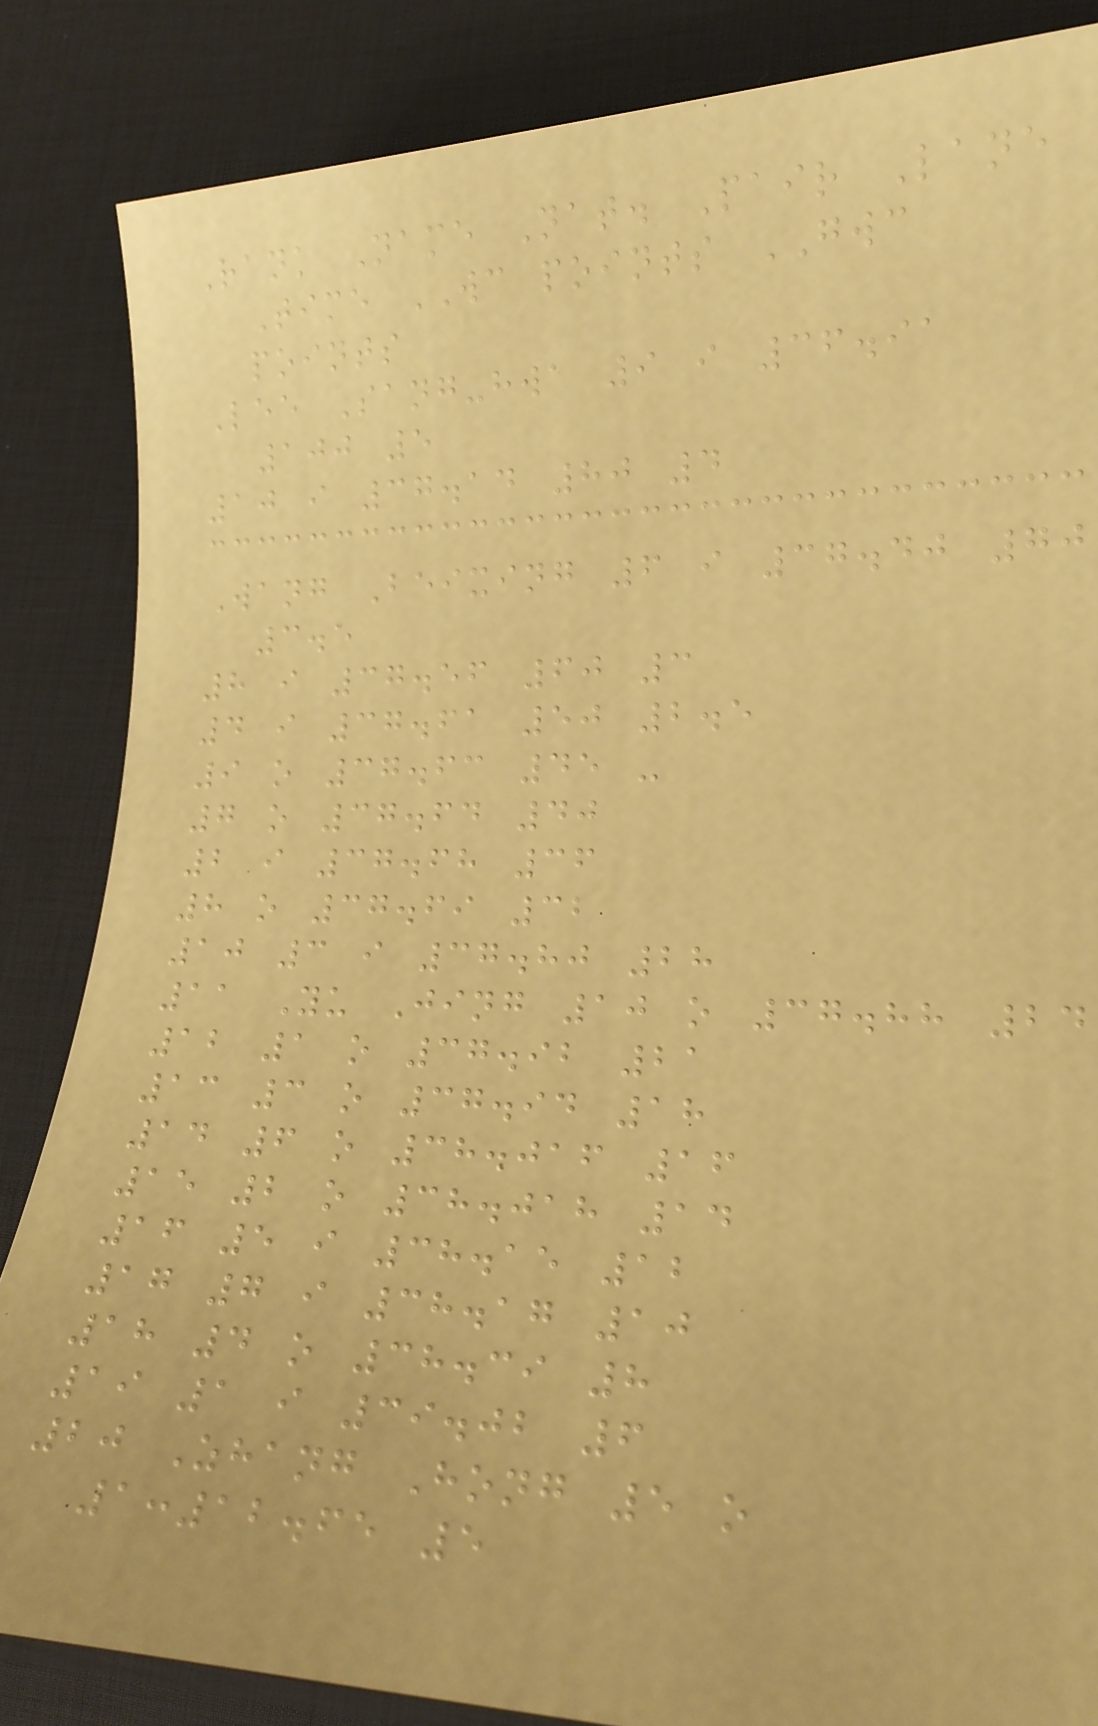Rank Name Nat. Pair Lane
Time WC points GWC
points
Lee Sang-hwa 9 i 36.91
100 5
10 i 37.14 80 4
Wang Beixing 6 i 37.40 70
3.5
8 i 37.56 60 3
4 i 37.61 50 2.5
9 o 37.63 45 -
7 o 37.64 40
2 i 37.68 36
8 o 37.69 32
10 3 i 37.80 28
11 Yu Jing 10 o 37.88 24
12 1 o 37.92 21
13 3 o 37.94 18
14 6 o 38.016 16
15 2 o 38.018 14
16 5 i 38.15 12
17 7 i 38.17 10
18 4 o 38.39 8
19 1 i 39.02 6
20 Zhang Hong 5 o
1:12.65 5
